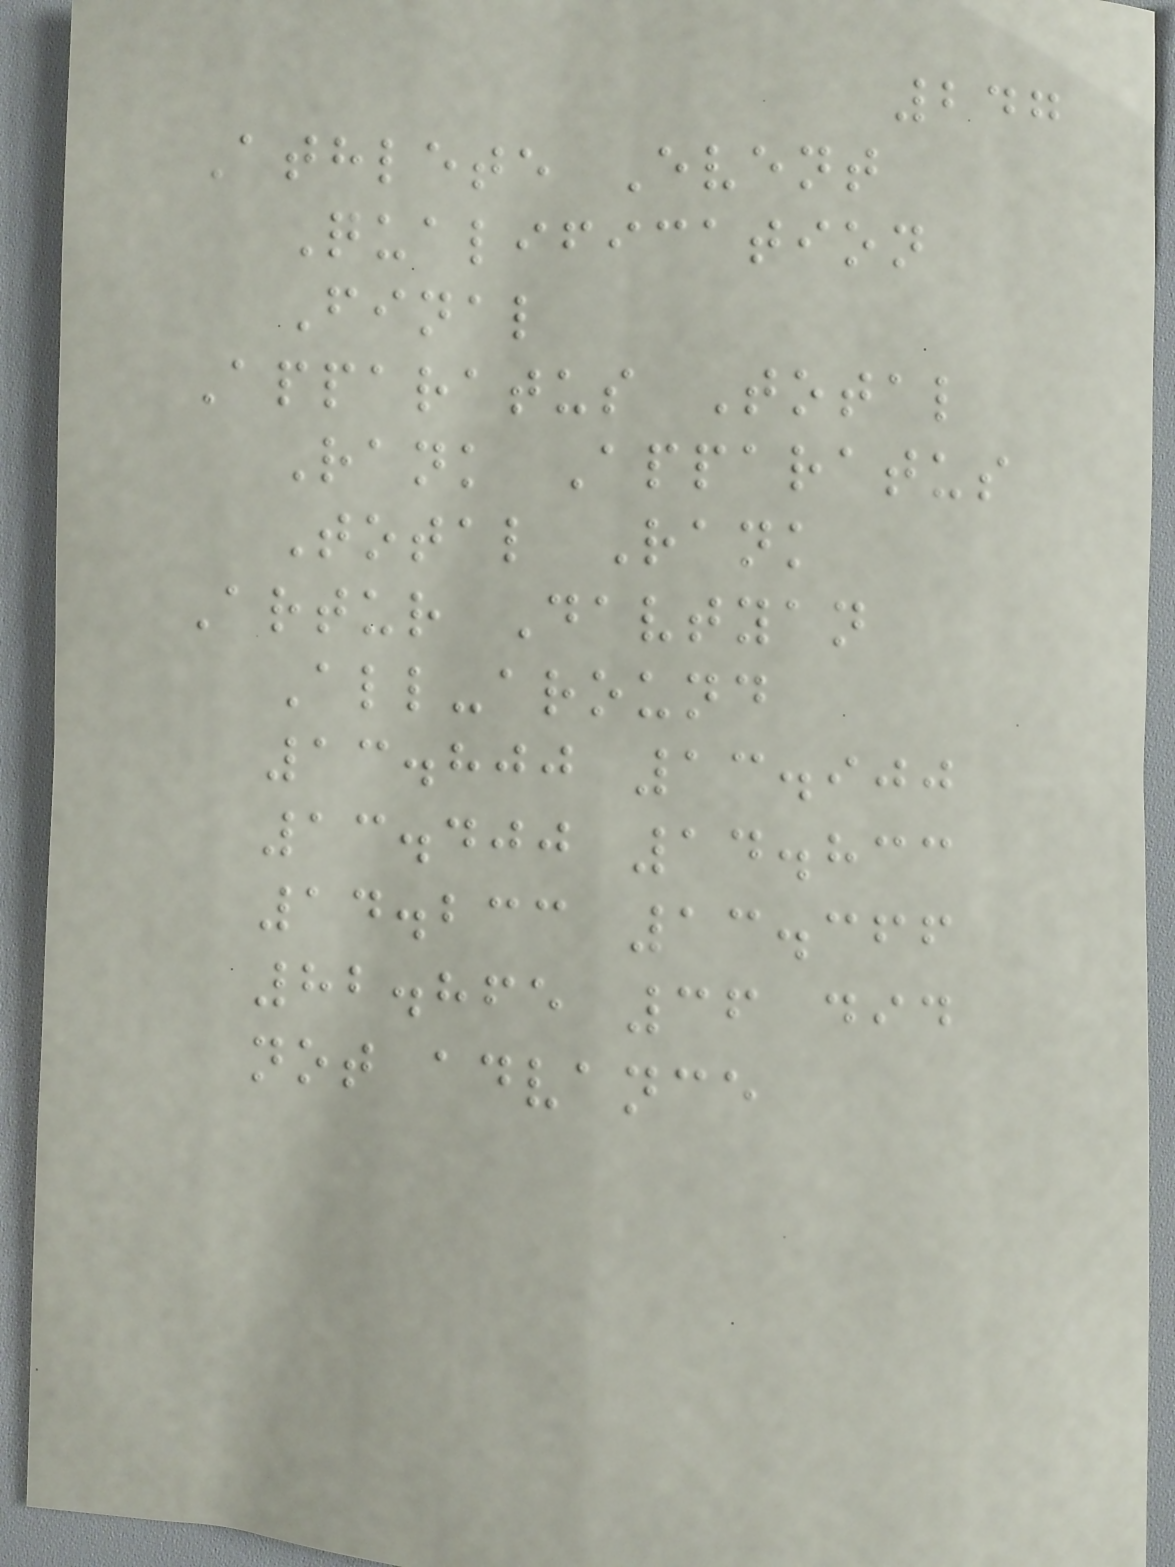247
Athlete Event
Qualification
Final
Apparatus Total
Rank Apparatus
Total Rank
Artur Davtyan
All-around
13.800 13.900
13.400 14.833
14.233 13.366
82.865 36 did
not advance
